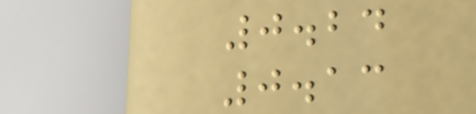0.24
0.13
